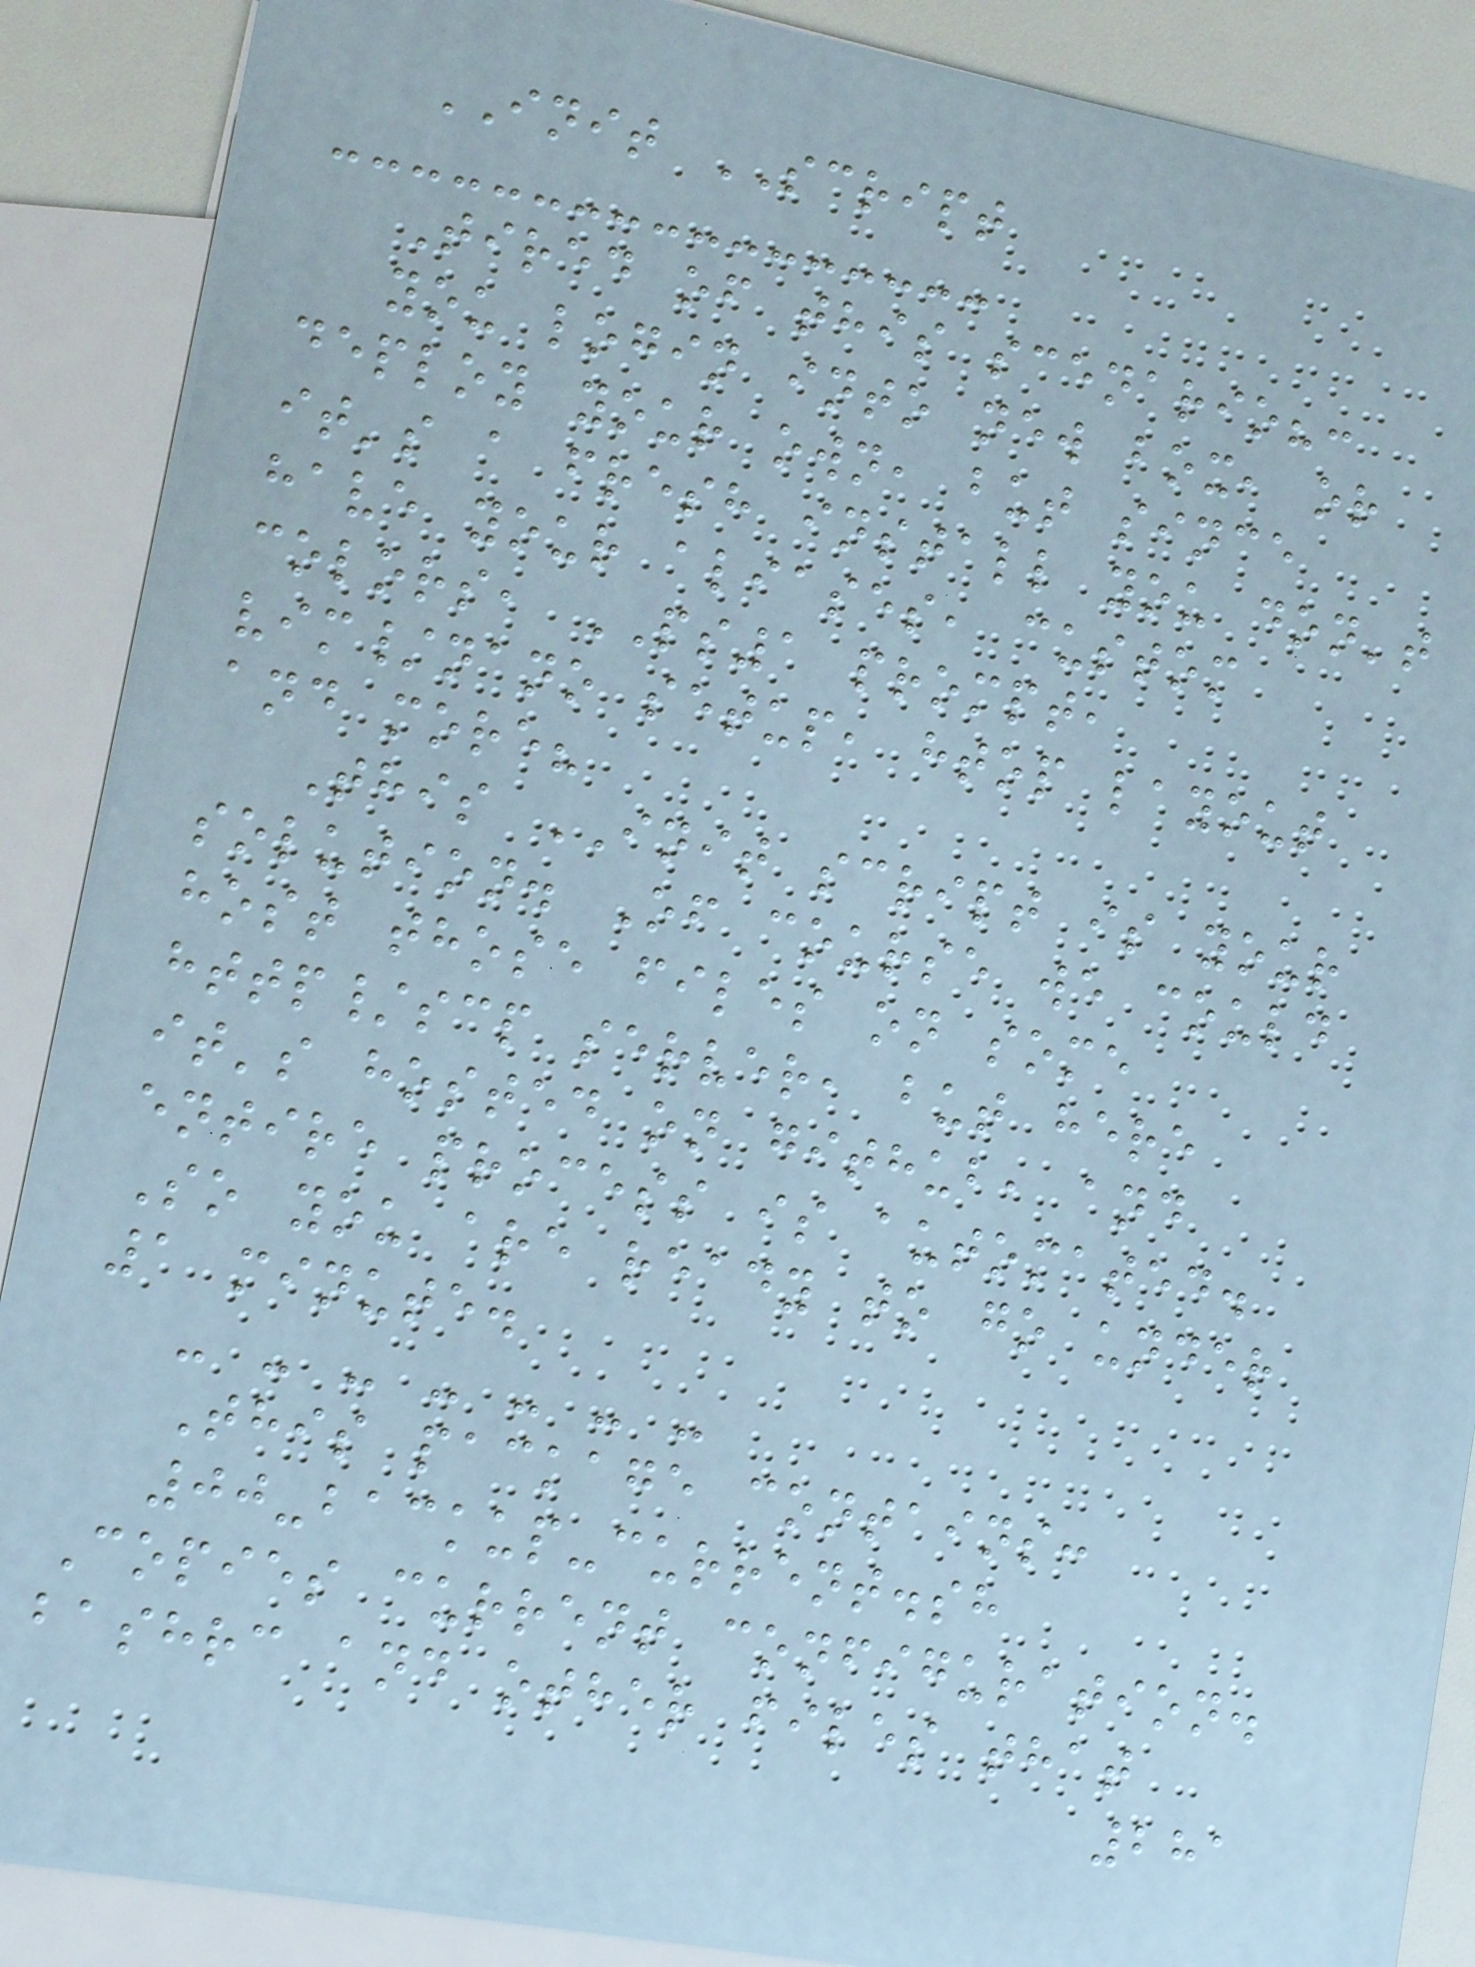INIT SCRIPT
Tired of this scenario?:
you login into new box, or
deploy your own, but since
it's a fresh install you don't
have your aliases, custom
colors, PS1 prompt,
vim/nano setup, htop layout
and more?
This INIT script is your
solution. Of course we could
host those files on some
http/scp server, but here
it's hosted on github, and
entire process is automated.
So you are ready to go under
1 minute.
- - - - - - -
This package contains:
00-backup-current.sh
Copies current configuration.
bashrc and other files that
281
